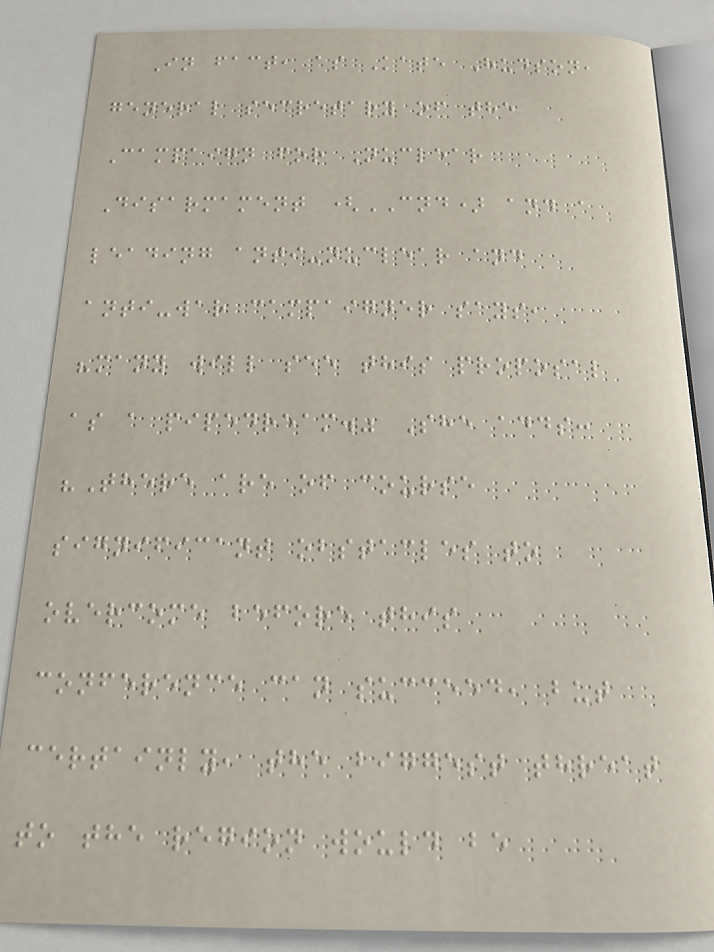In fact, as Kate Hudson,
general secretary of the
Campaign for Nuclear
Disarmament (CND) and a
leading anti-nuclear and
anti-war campaigner says,
"many will see this proposal
as a pipedream." She adds:
"There are of course
significant obstacles to
overcome before this
conference can succeed, but
certainly, the biggest threat
to the region would be
